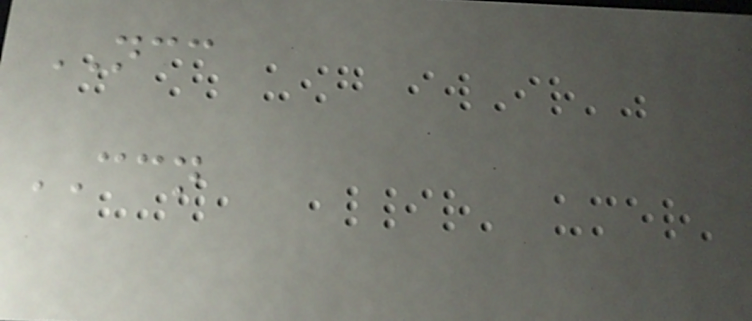NCC
CCN
